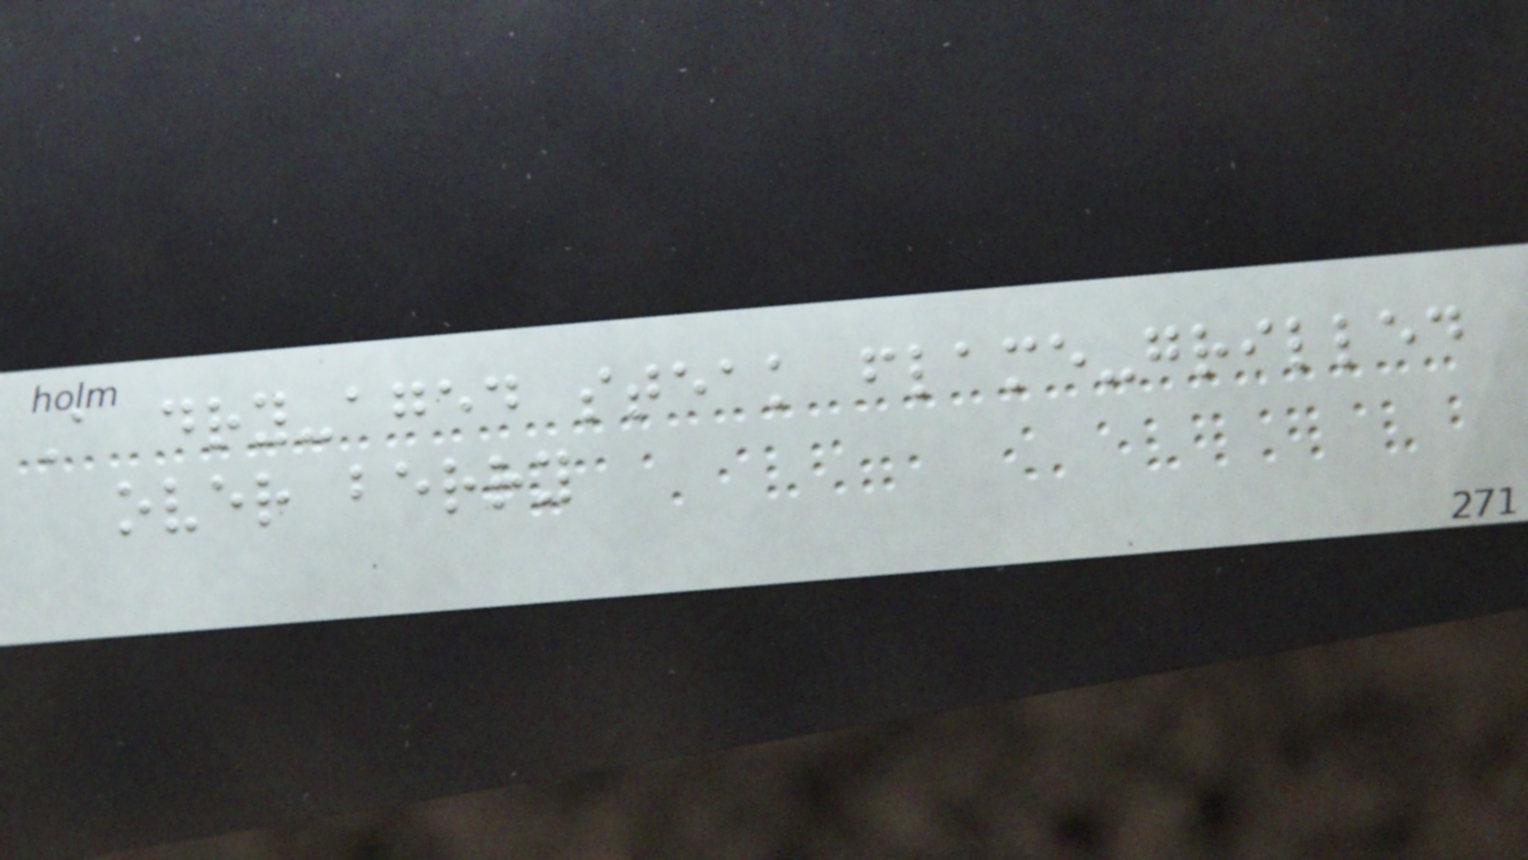A dry-aged steak flame-grilled
over berry
